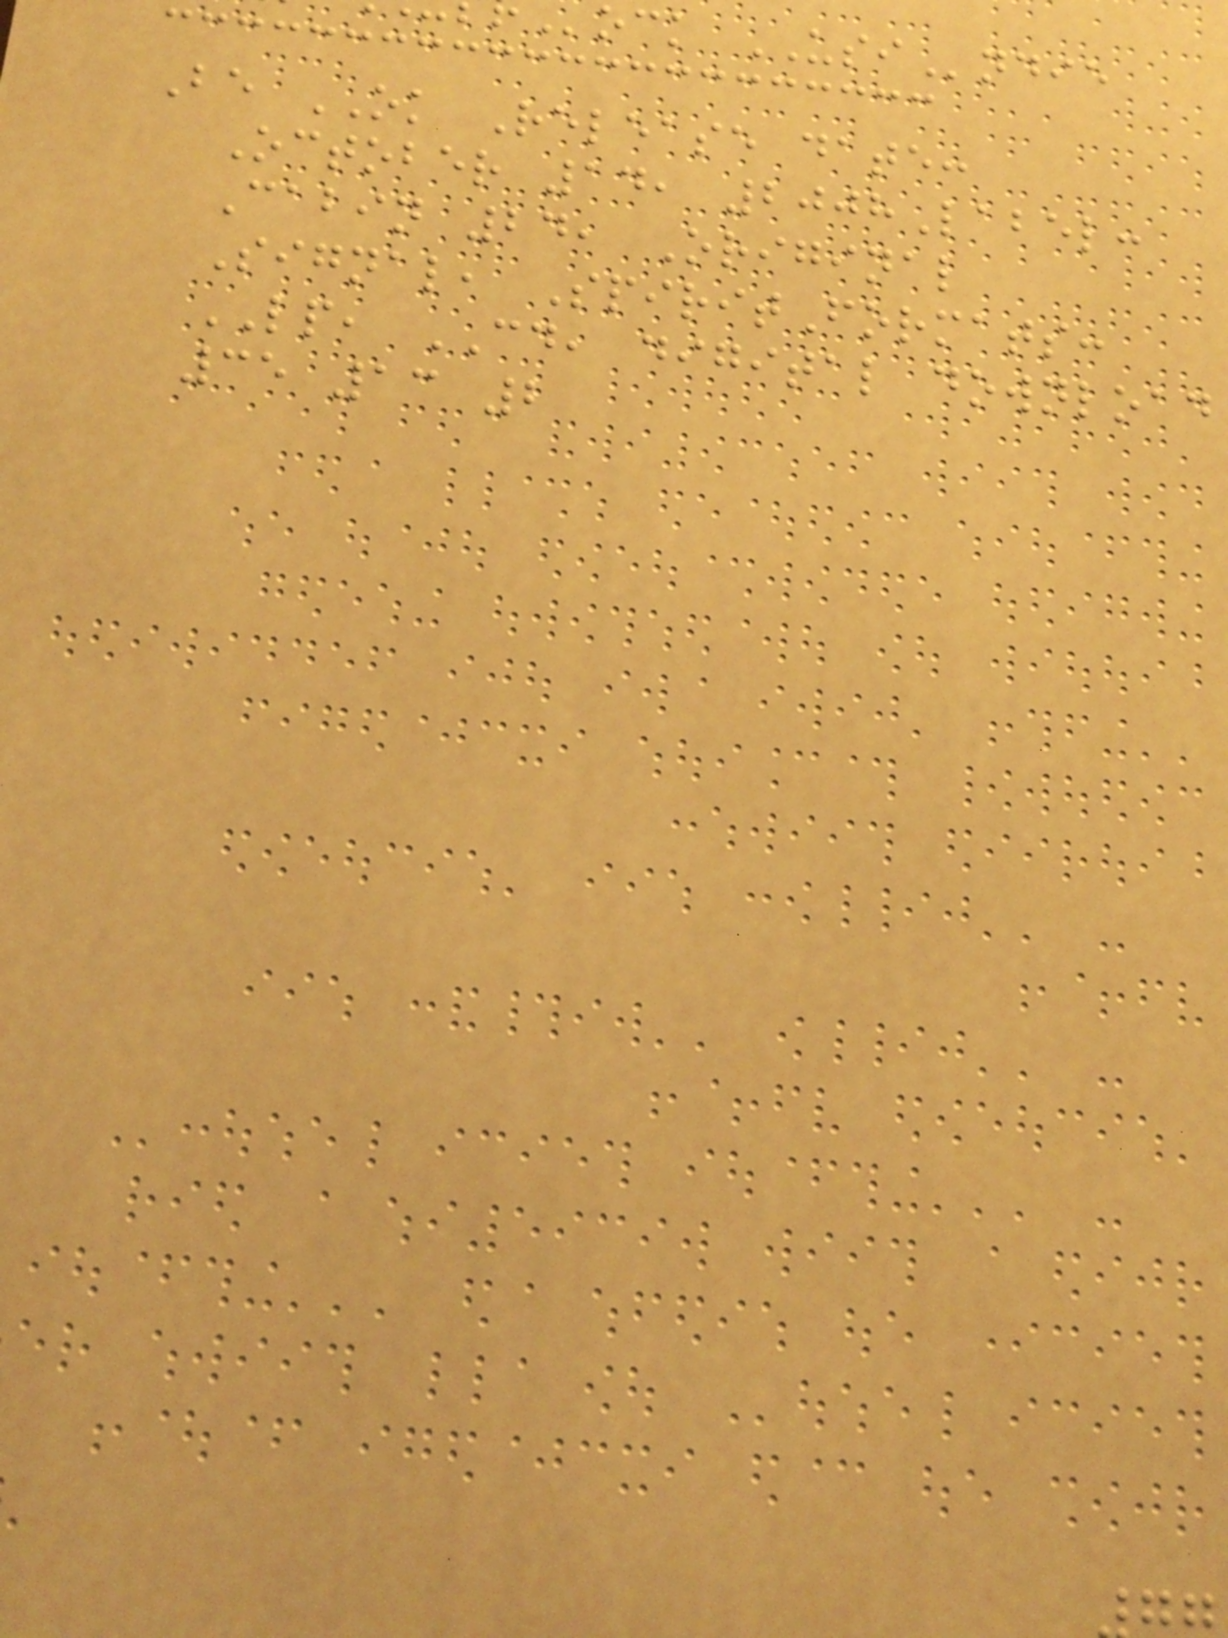ock USIndie
Be OK Release date:
October 14, 2008Label:
Cabin 24, Original
Signal, SpiritFormats:
LP, CD, digital download
35 13 2
